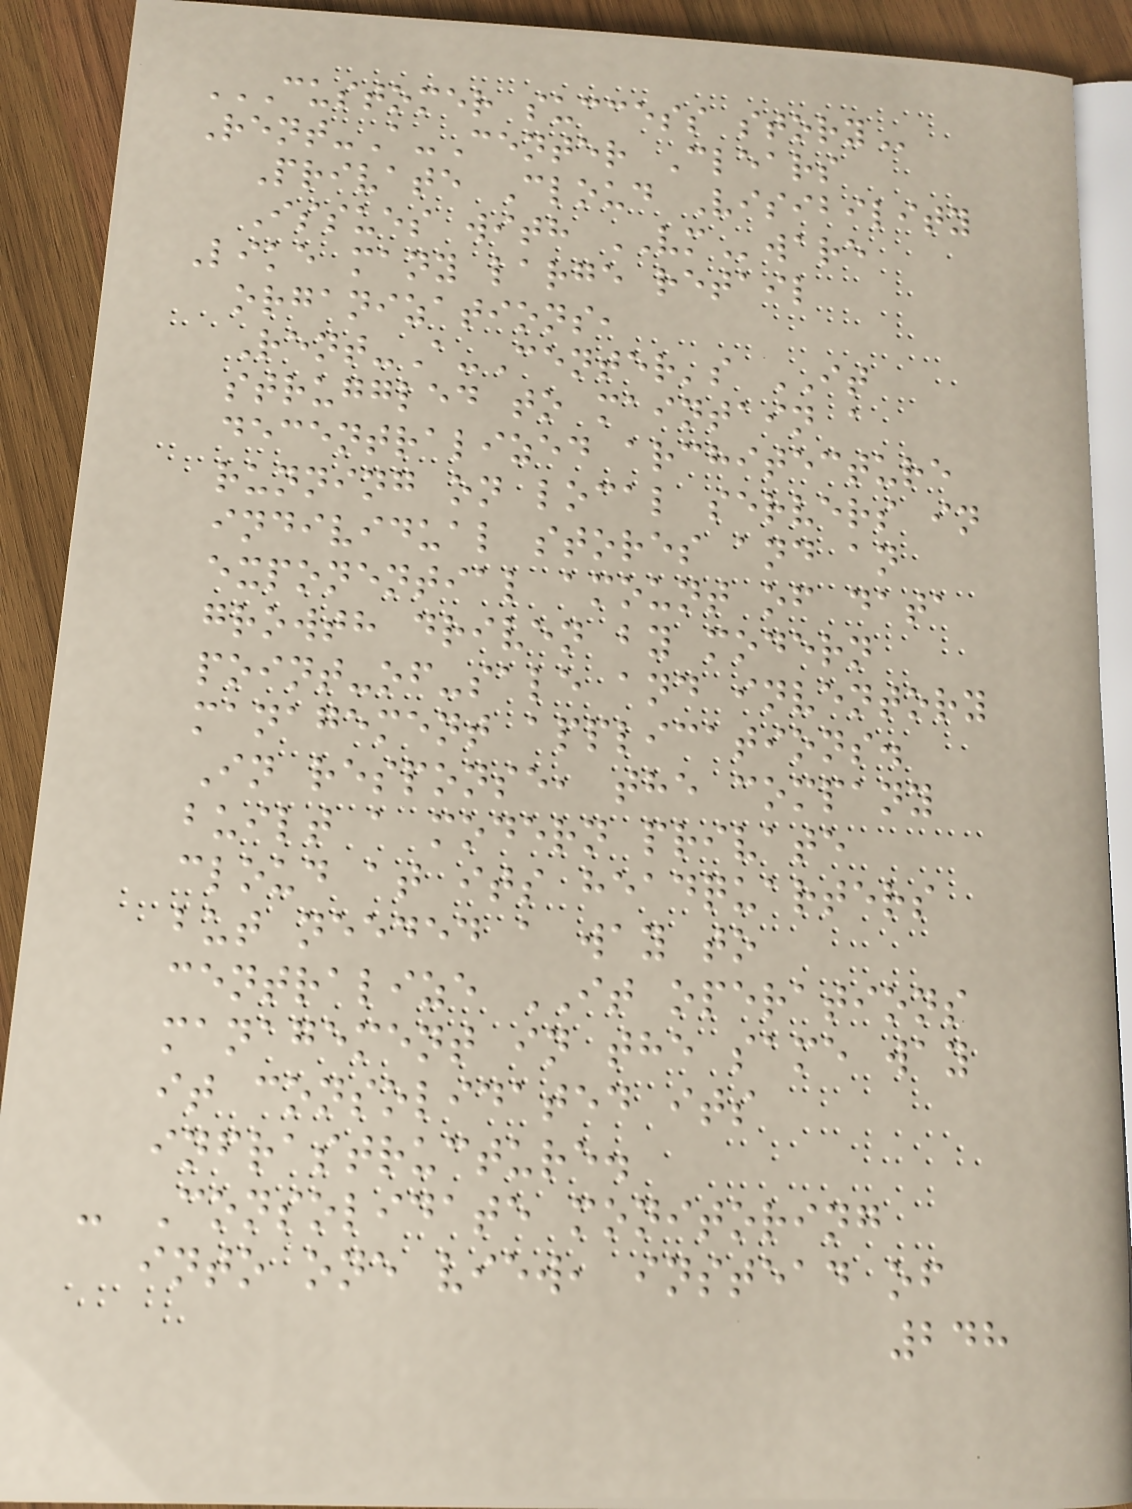CUSTOMER SUCCESS STORY
Rent-A-Center Clears
Private Cloud Visibility
Issues with VMware
Like many large retail
organizations,
Rent-A-Center's IT
struggled to maintain a
decentralized architecture
running on local servers in
individual stores and an
exponential amount of data
growth driven by modern
point-of-sale and inventory
management applications.
In response, the company
built a modern private
cloud at its headquarters
but needed a way to
centralize IT operations
management in the same way
it consolidated its
infrastructure.
- Consolidate monitoring
into one view, instead of
248
